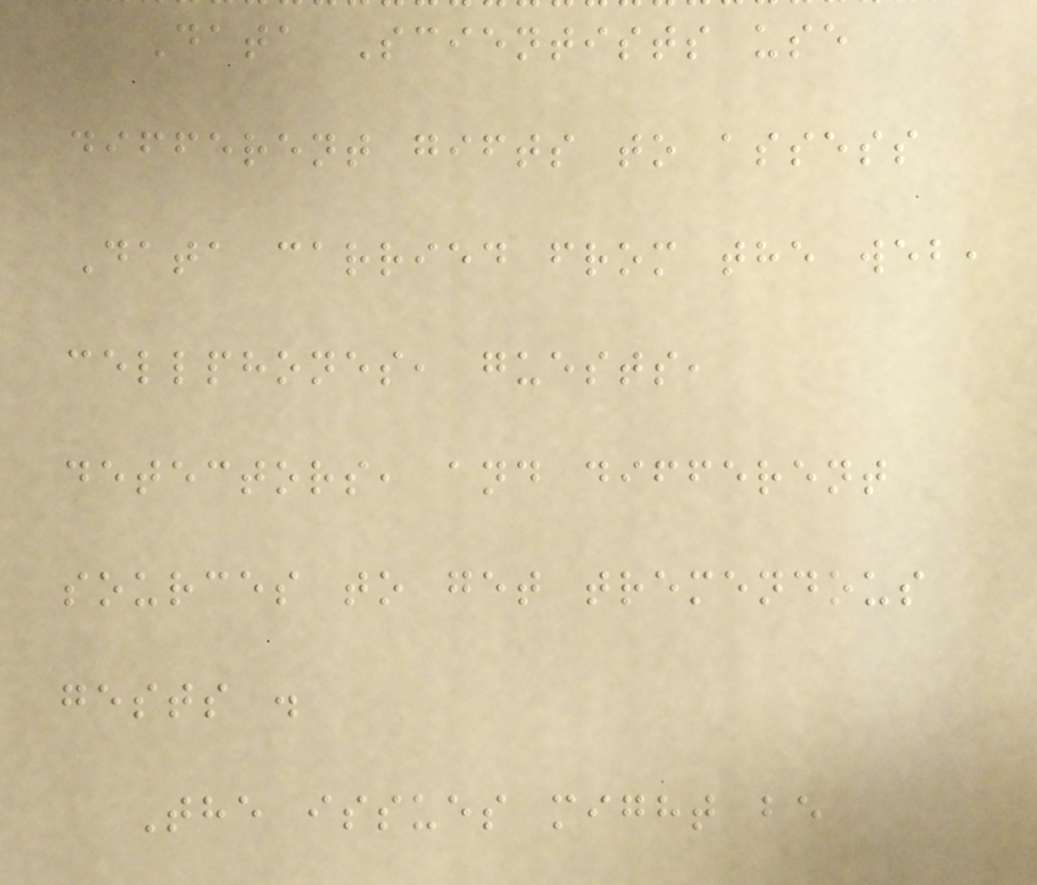Data Scientists use
different gifts to assess
Data carried from the web,
cellphones, guests,
detectors, and different
sources to get tremendous
gests .
The issues might be
